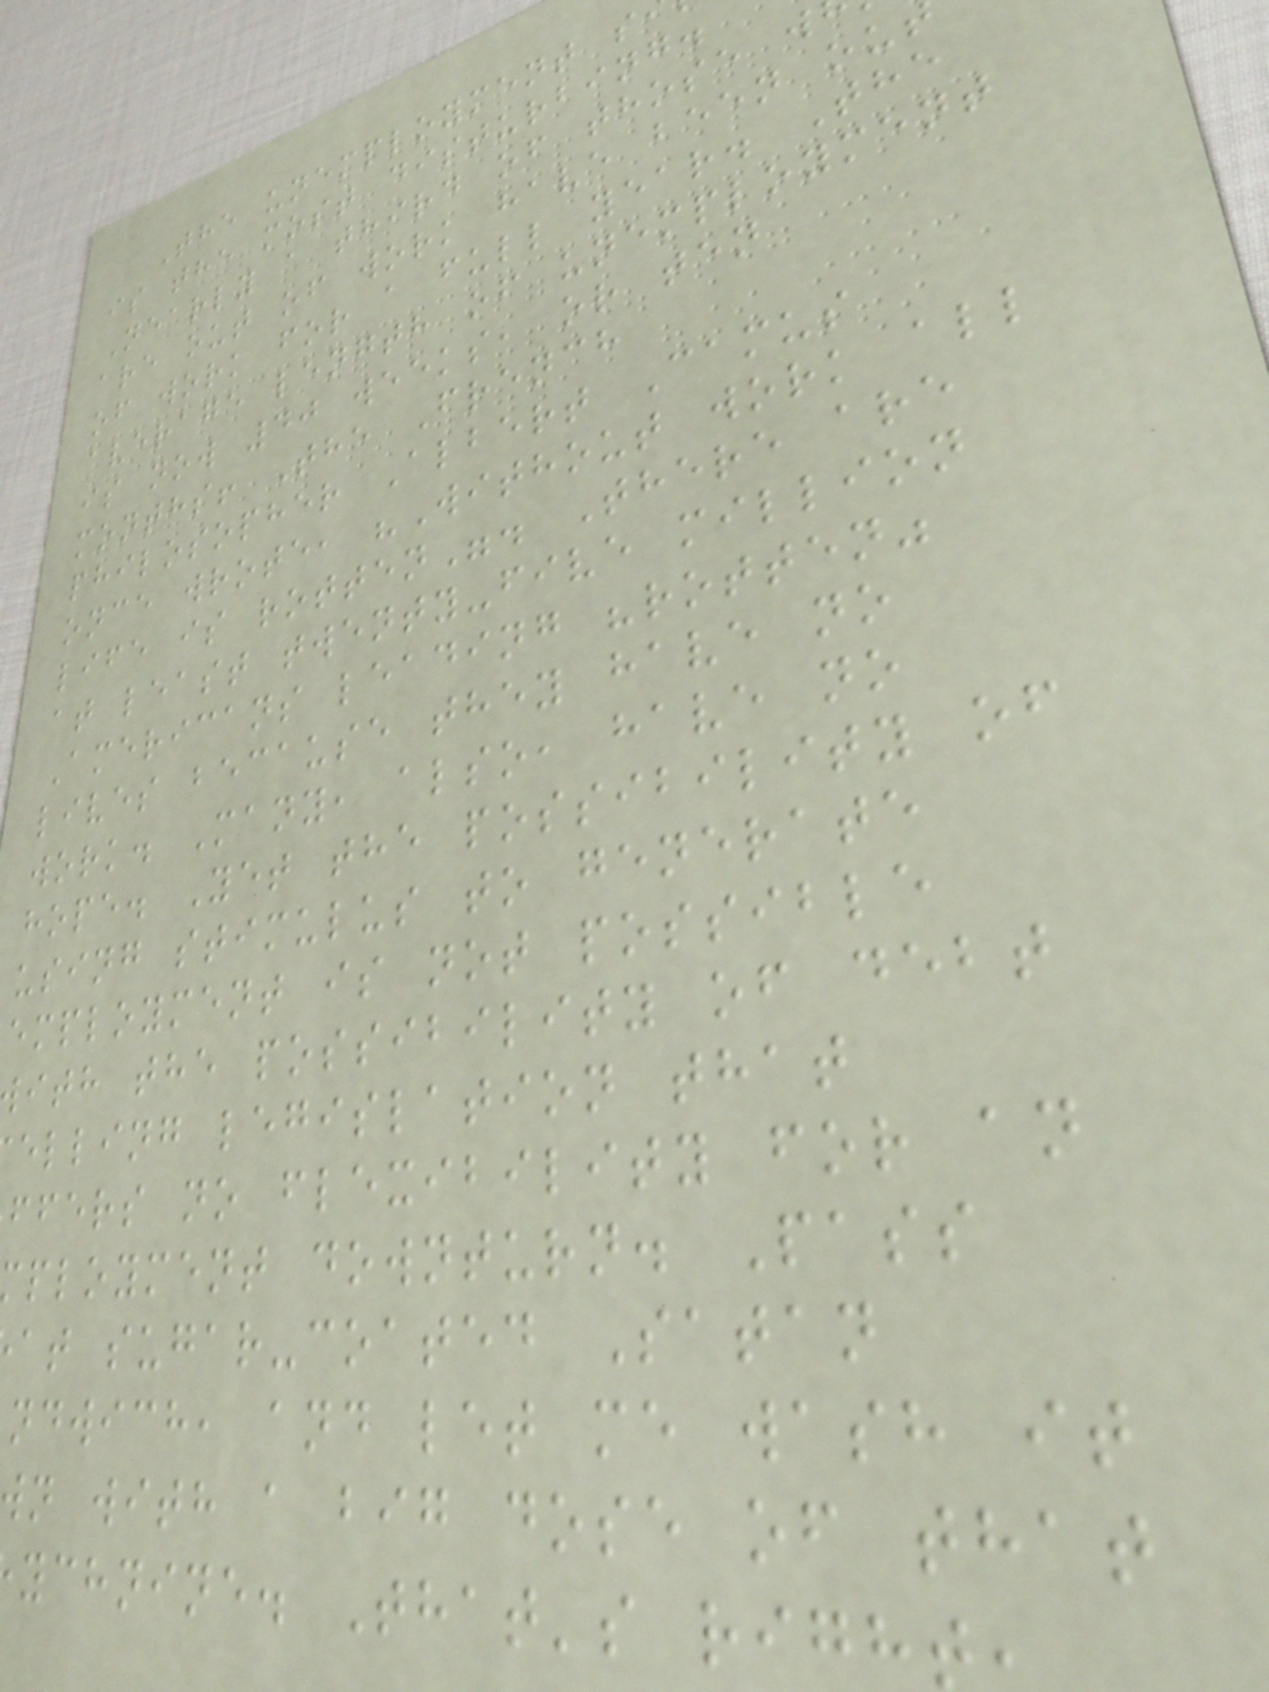The unemployment s
is the most disturbing.
Nearly a third of those w
are out of work have been ou
of work for a full year. The
average length of unemployment
is now 40 weeks, or ten
months! The French
philosopher Albert Camus
once wrote, "Without work all
life is rotten". There are
at least twenty-five million
Americans leading "rotten"
lives because they have no
work. Many, also, have no
hope. Yet the possibility of
using stimulus to generate
employment is not possible
ith the possibility of debt
elling legislation that
ffers no flexibility for an
ployment downturn. Pass
at sugar-coated Satan
ndwich, and let me wash it
n with a big dose of that
ychnine. That's right
